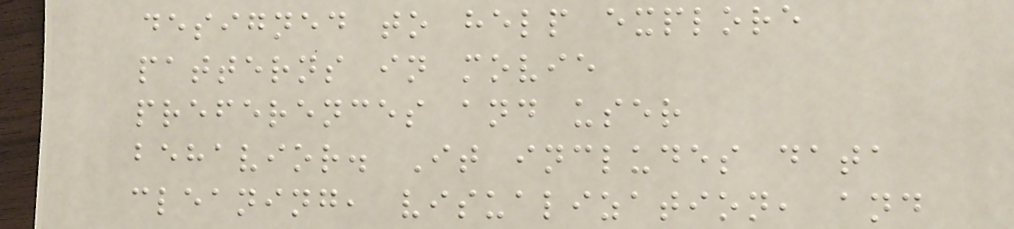designed to help explore
patterns in movie
preferences and user
behavior. It includes data
cleaning, visualization, and
